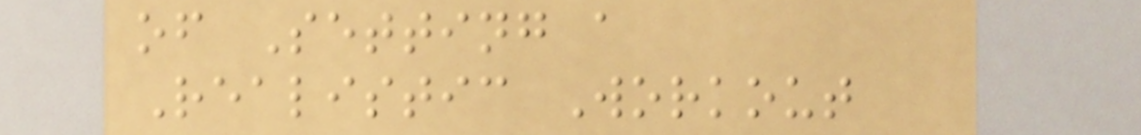of Setting a
Realistic Workout
